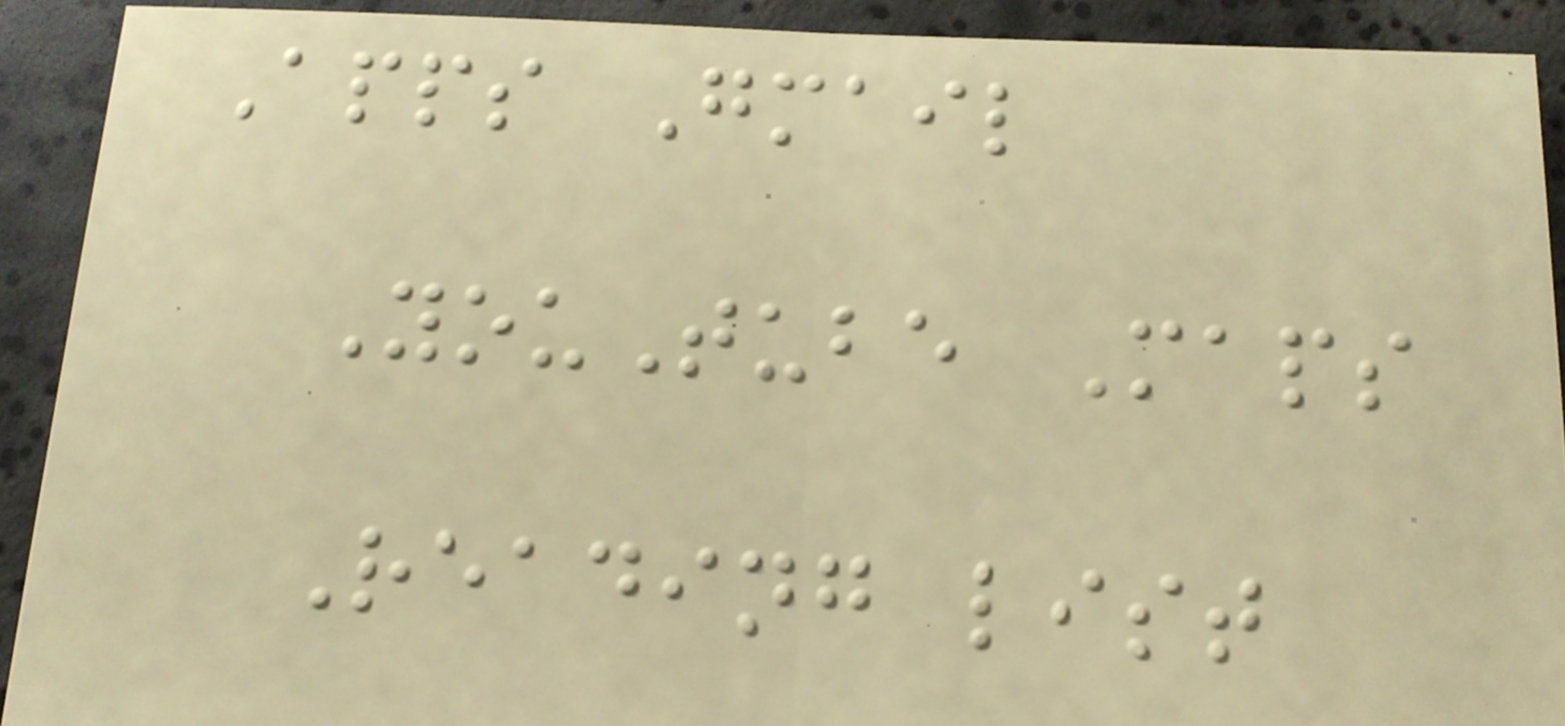Apps Gmail
YouTube Maps
Reading list
